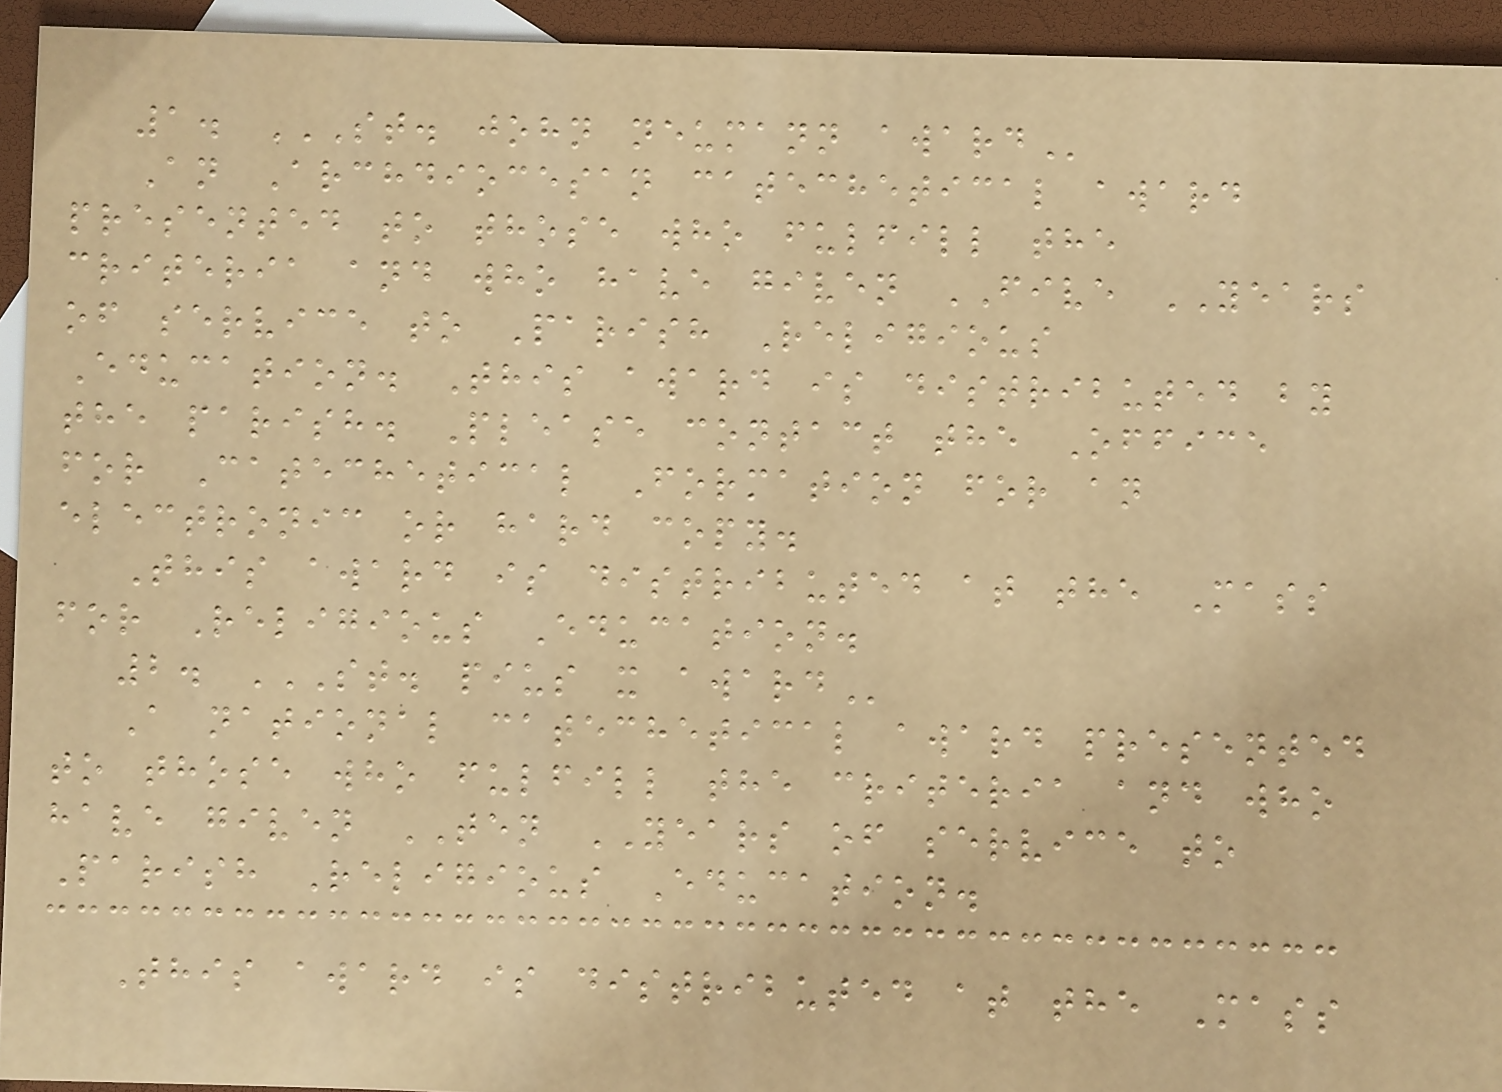1. ST. JOHN NEUMANN AWARD
An Archdiocesan catechetical award
presented to those who fulfill the
criteria and who have given FIVE YEARS
of service to Parish Religious
Education. This award is distributed by
the parish. Please contact the Office
for Catechetical Formation for an
electronic or hard copy.
This award is distributed at the Mass
for Religious Education.
2. ST. PIUS X AWARD
A national catechetical award presented
to those who fulfill the criteria and who
have given TEN YEARS of service to
Parish Religious Education.
This award is distributed at the Mass
